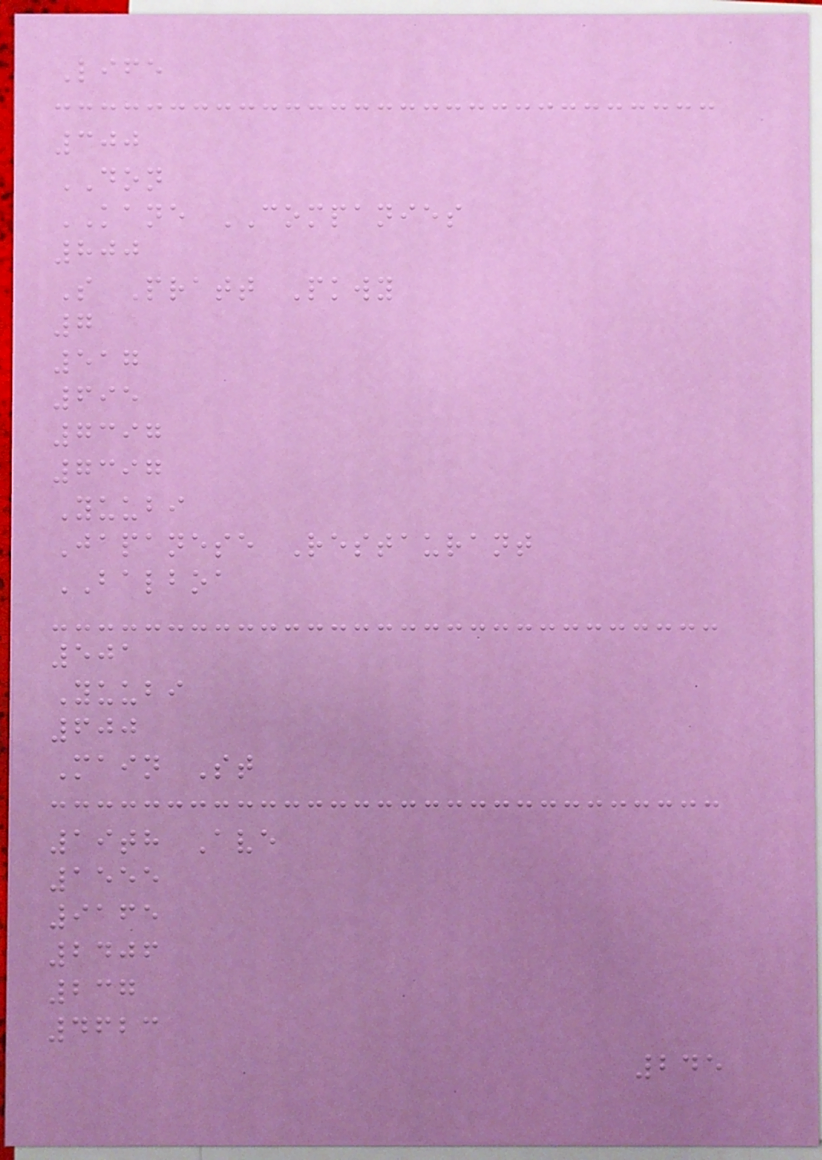Life
300
DON
KANE COMPANIES
800
S Pratt Pkwy
7
517
695
7397
7397
Yuubi
Japanese Restaurant
BALBOA
501
Yuubi
600
Main St
19th Ave
1555
9165
2406
237
4623
245
